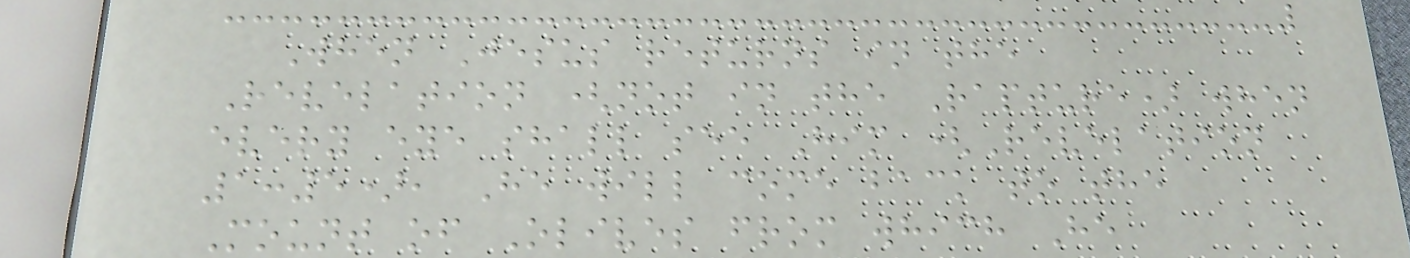When Jesus returns in the
Revelation (not in the Rapture) when
every eye shall see Him (Revelation
1:5), He will come back to the
Mount of Olives from which He
